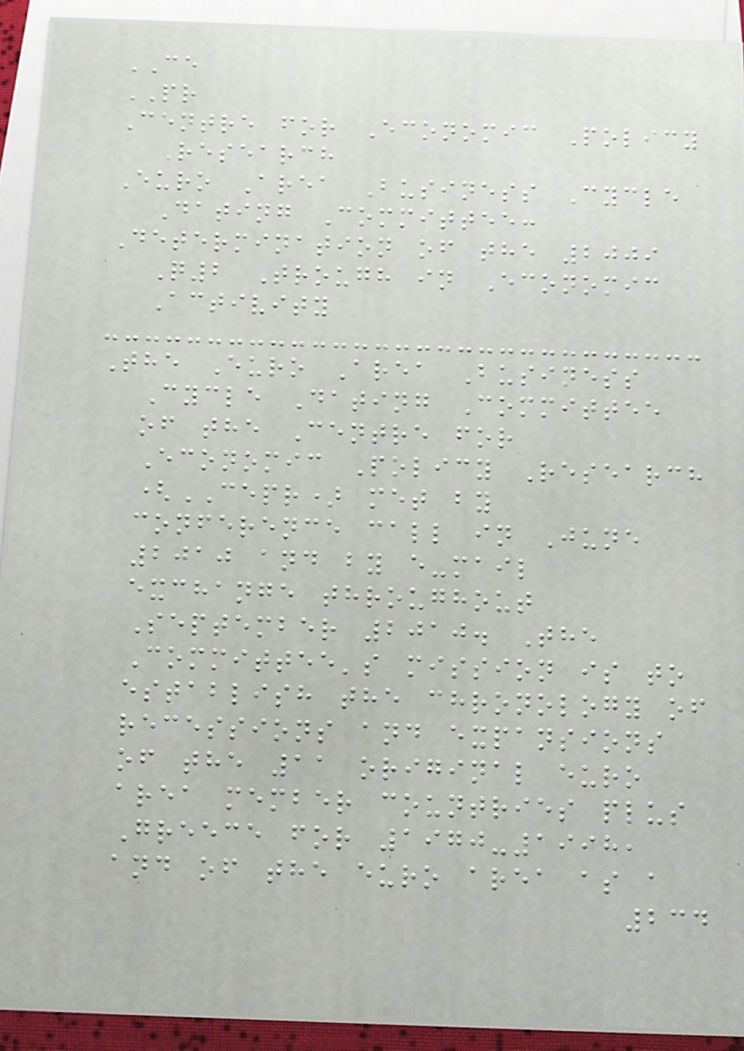CE
PR
Centre for Economic Policy
Research
Euro Area Business Cycle
Dating Committee:
Determination of the 2009
Q2 Trough in Economic
Activity
The Euro Area Business
Cycle Dating Committee
of the Centre for
Economic Policy Research
(CEPR) met by
conference call in June
2010 and by e-mail
exchange throughout
September 2010. The
Committee's mission is to
establish the chronology of
recessions and expansions
of the 11 original euro
area member countries plus
Greece for 1970-1998,
and of the euro area as a
234
